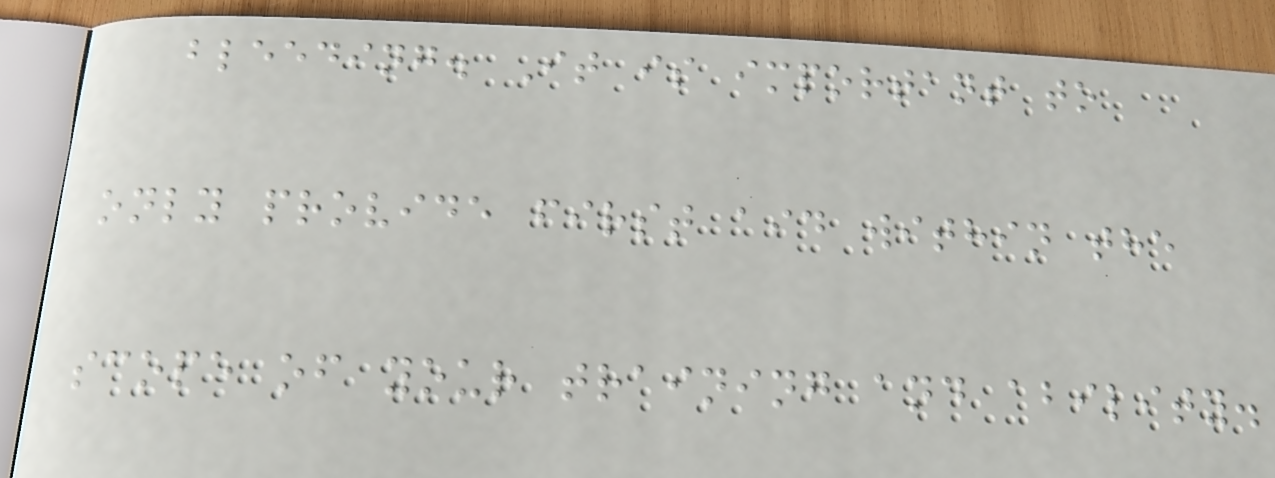bleeding. It is important to
only provide first aid within the
scope of your training and ability.
